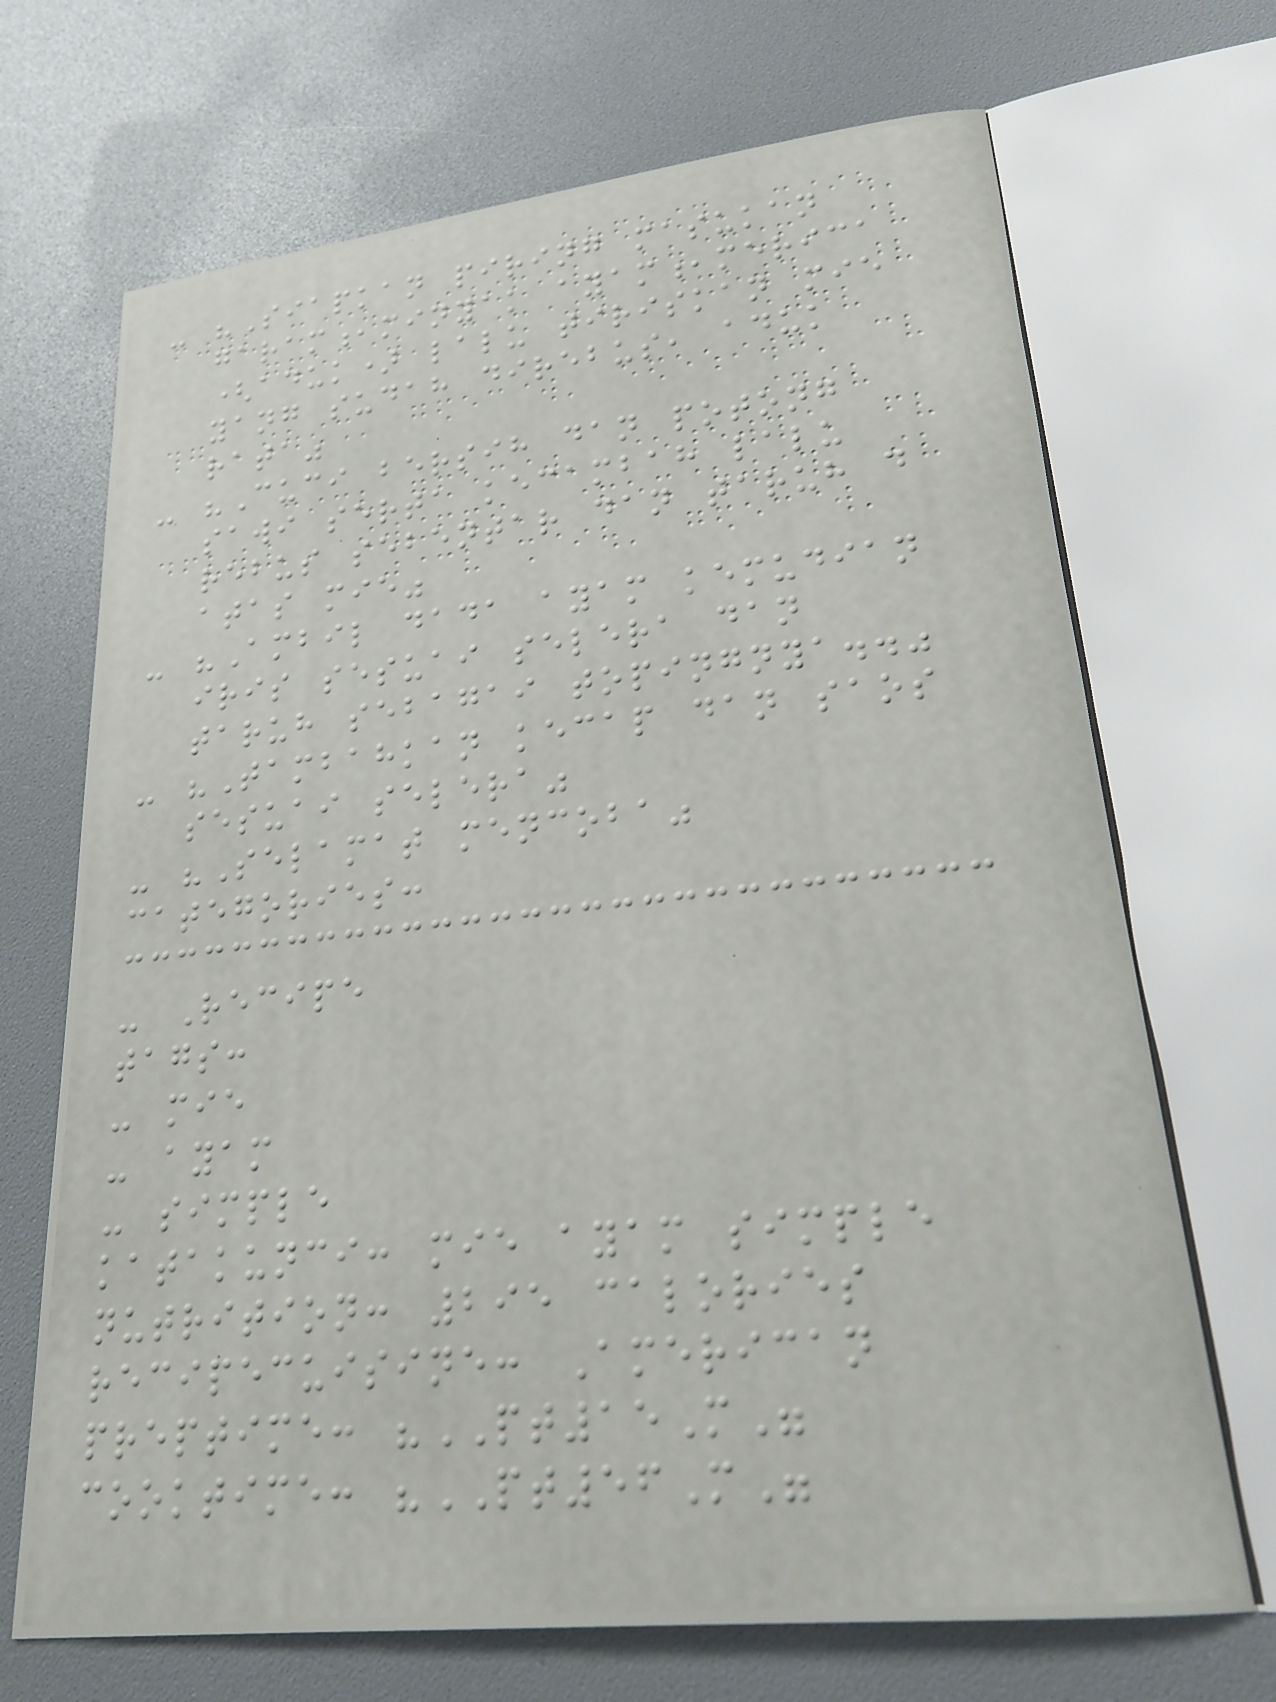- "Siapkan piring masukan
garam,minyak ayam,merica
(aduk) lalu tiriskan mie
yang sudah direbus, aduk
rata"
- "Cuci bersih dan potong
sawi serta kecambah lalu
rebus sebentar dan taruh d
atas mie"
- "Ambil dada ayam kemudian
iris sesuai selera dan
taruh sebagai topingnya.."
- "Tambahkan kecap dan saos
sesuai selera"
- "Selamat mencoba"
categories:
- Recipe
tags:
- mie
- ayam
- simple
katakunci: mie ayam simple
nutrition: 295 calories
recipecuisine: American
preptime: "PT15M"
cooktime: "PT56M"
